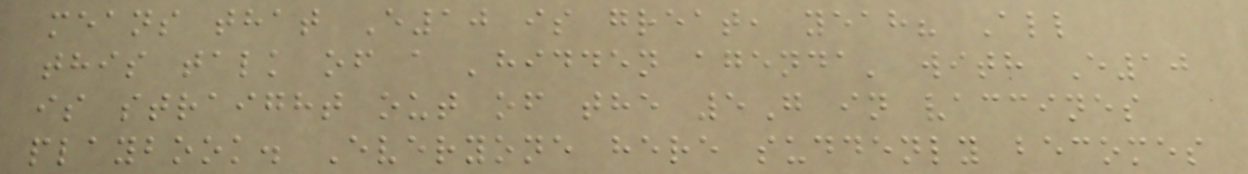means that E10 is great, yeah? All
this talk of a 'hidden agenda' with E10
is straight out of the 5G in vaccines
playbook. Everyone here suddenly becomes
